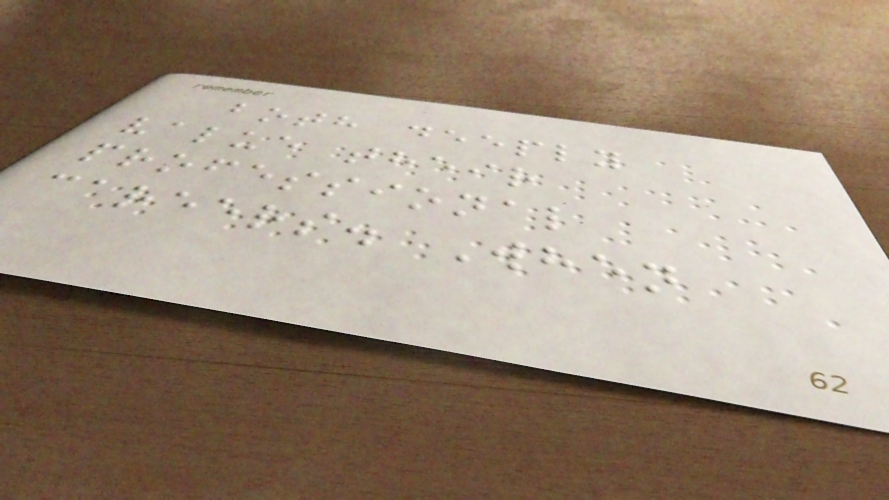both deeply
value their
professional
careers. When
